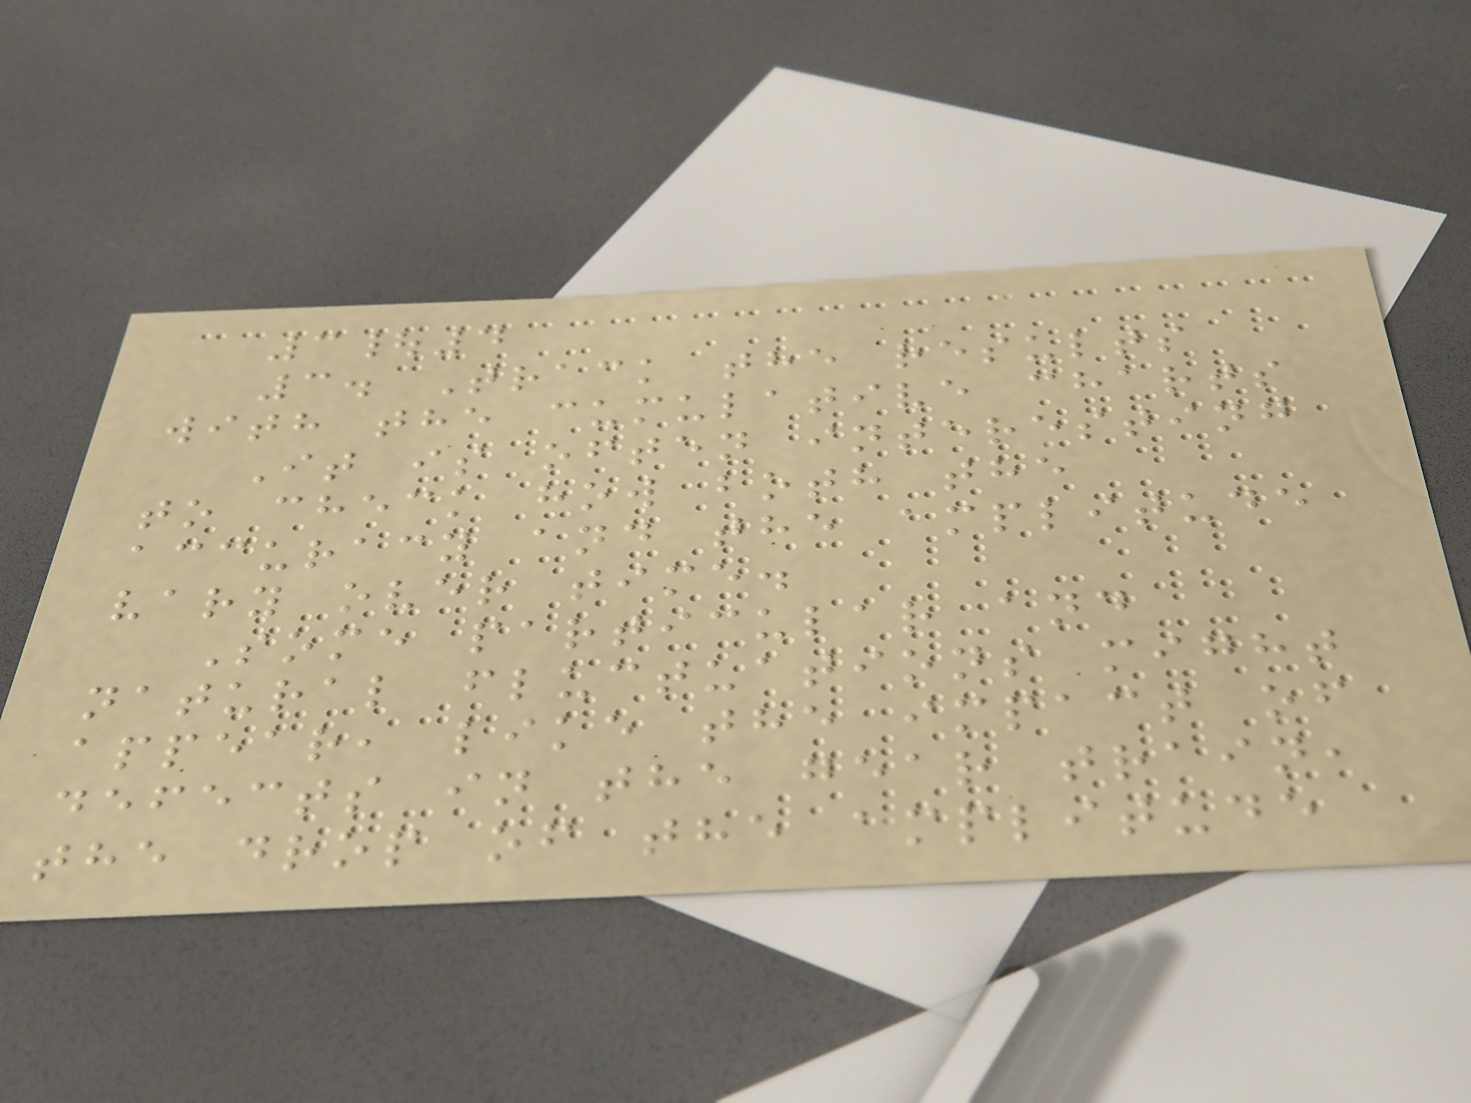3|4
3. Track the results
with the cumulative charts
It is often interesting
to check how both the
accuracy and the amplitude
vary over time.
Some particular and
natural fluctuations might
appear, like the impact of
defects in the gear train,
the drop of the amplitude
